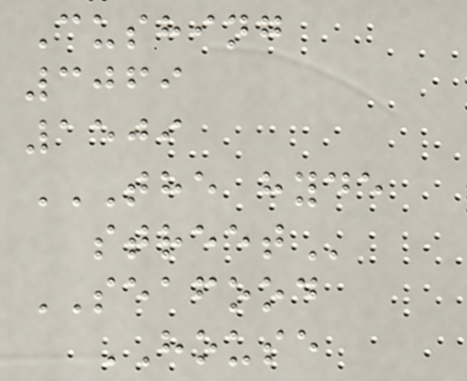Cushing
3069
1509
THE HYDE
STREET
SEAFOOD
HOUSE
